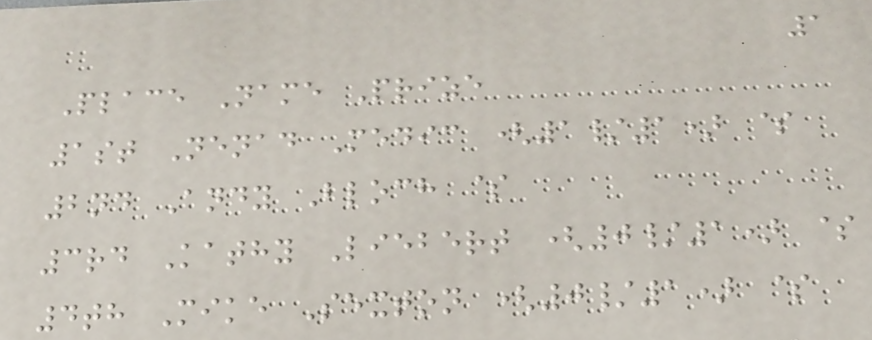1
Place Name Prize
1st Nenad Medic (1/1) $
2nd Andy Bloch $
3rd Kathy Liebert (0/1) $
4th Mike Sexton (0/1) $
